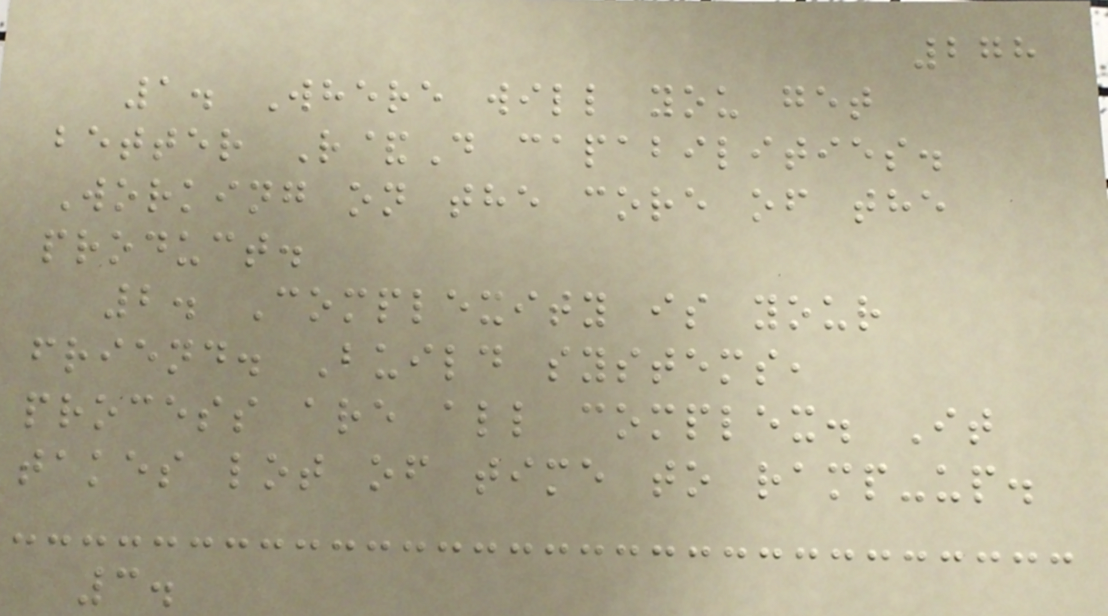278
1. Where will you get
better R&D capabilities.
Working on the core of the
product.
2. Complexity is your
friend. Build systems,
process are all complex. It
takes lot of time to ramp-up.
3.
